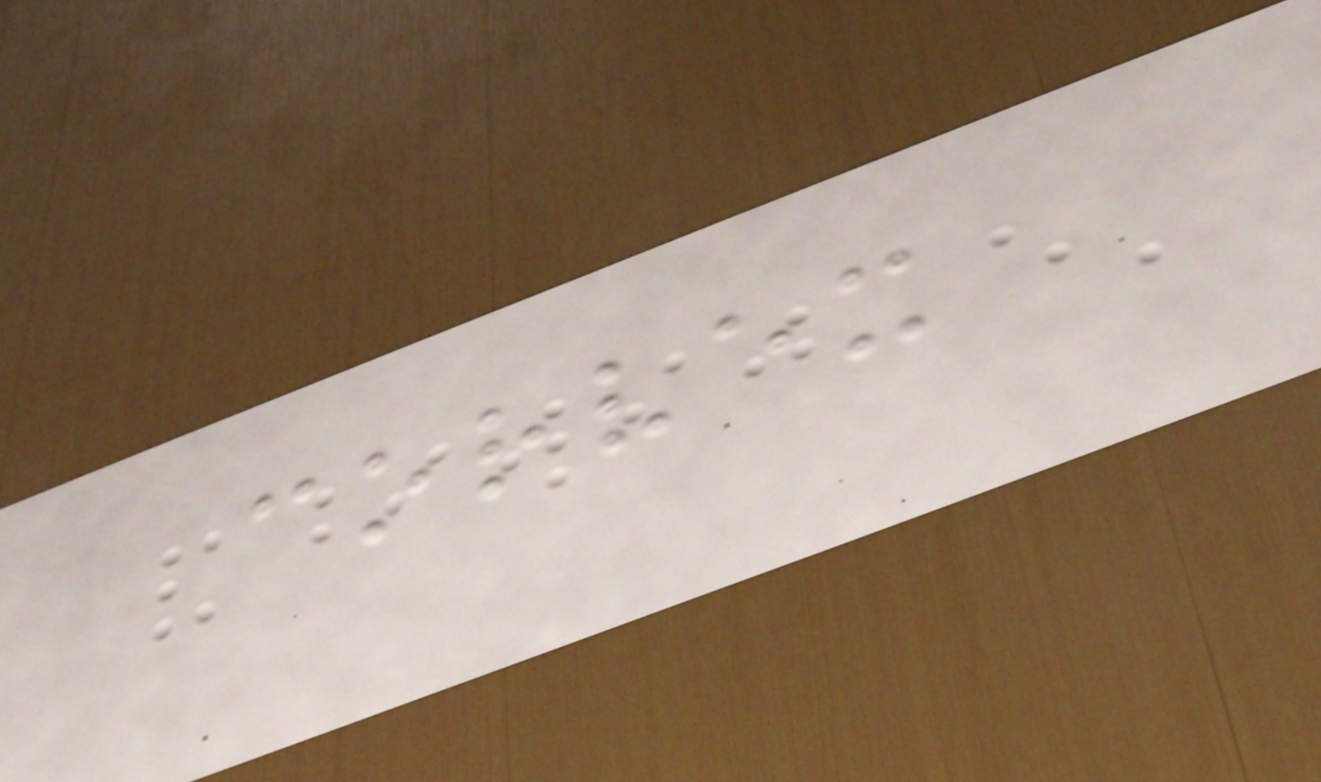corvex
